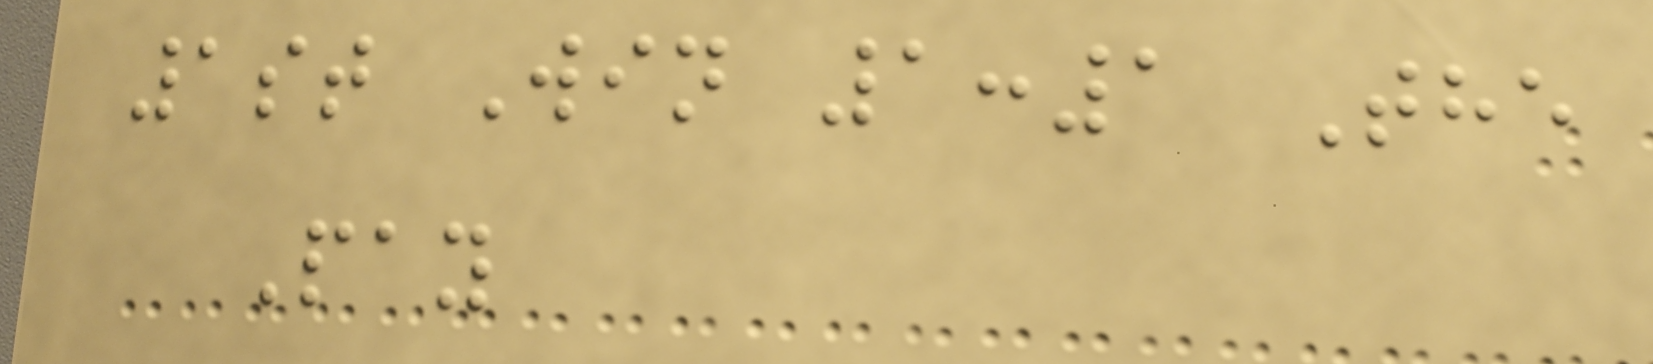1st Win 1:1 The
Pay
